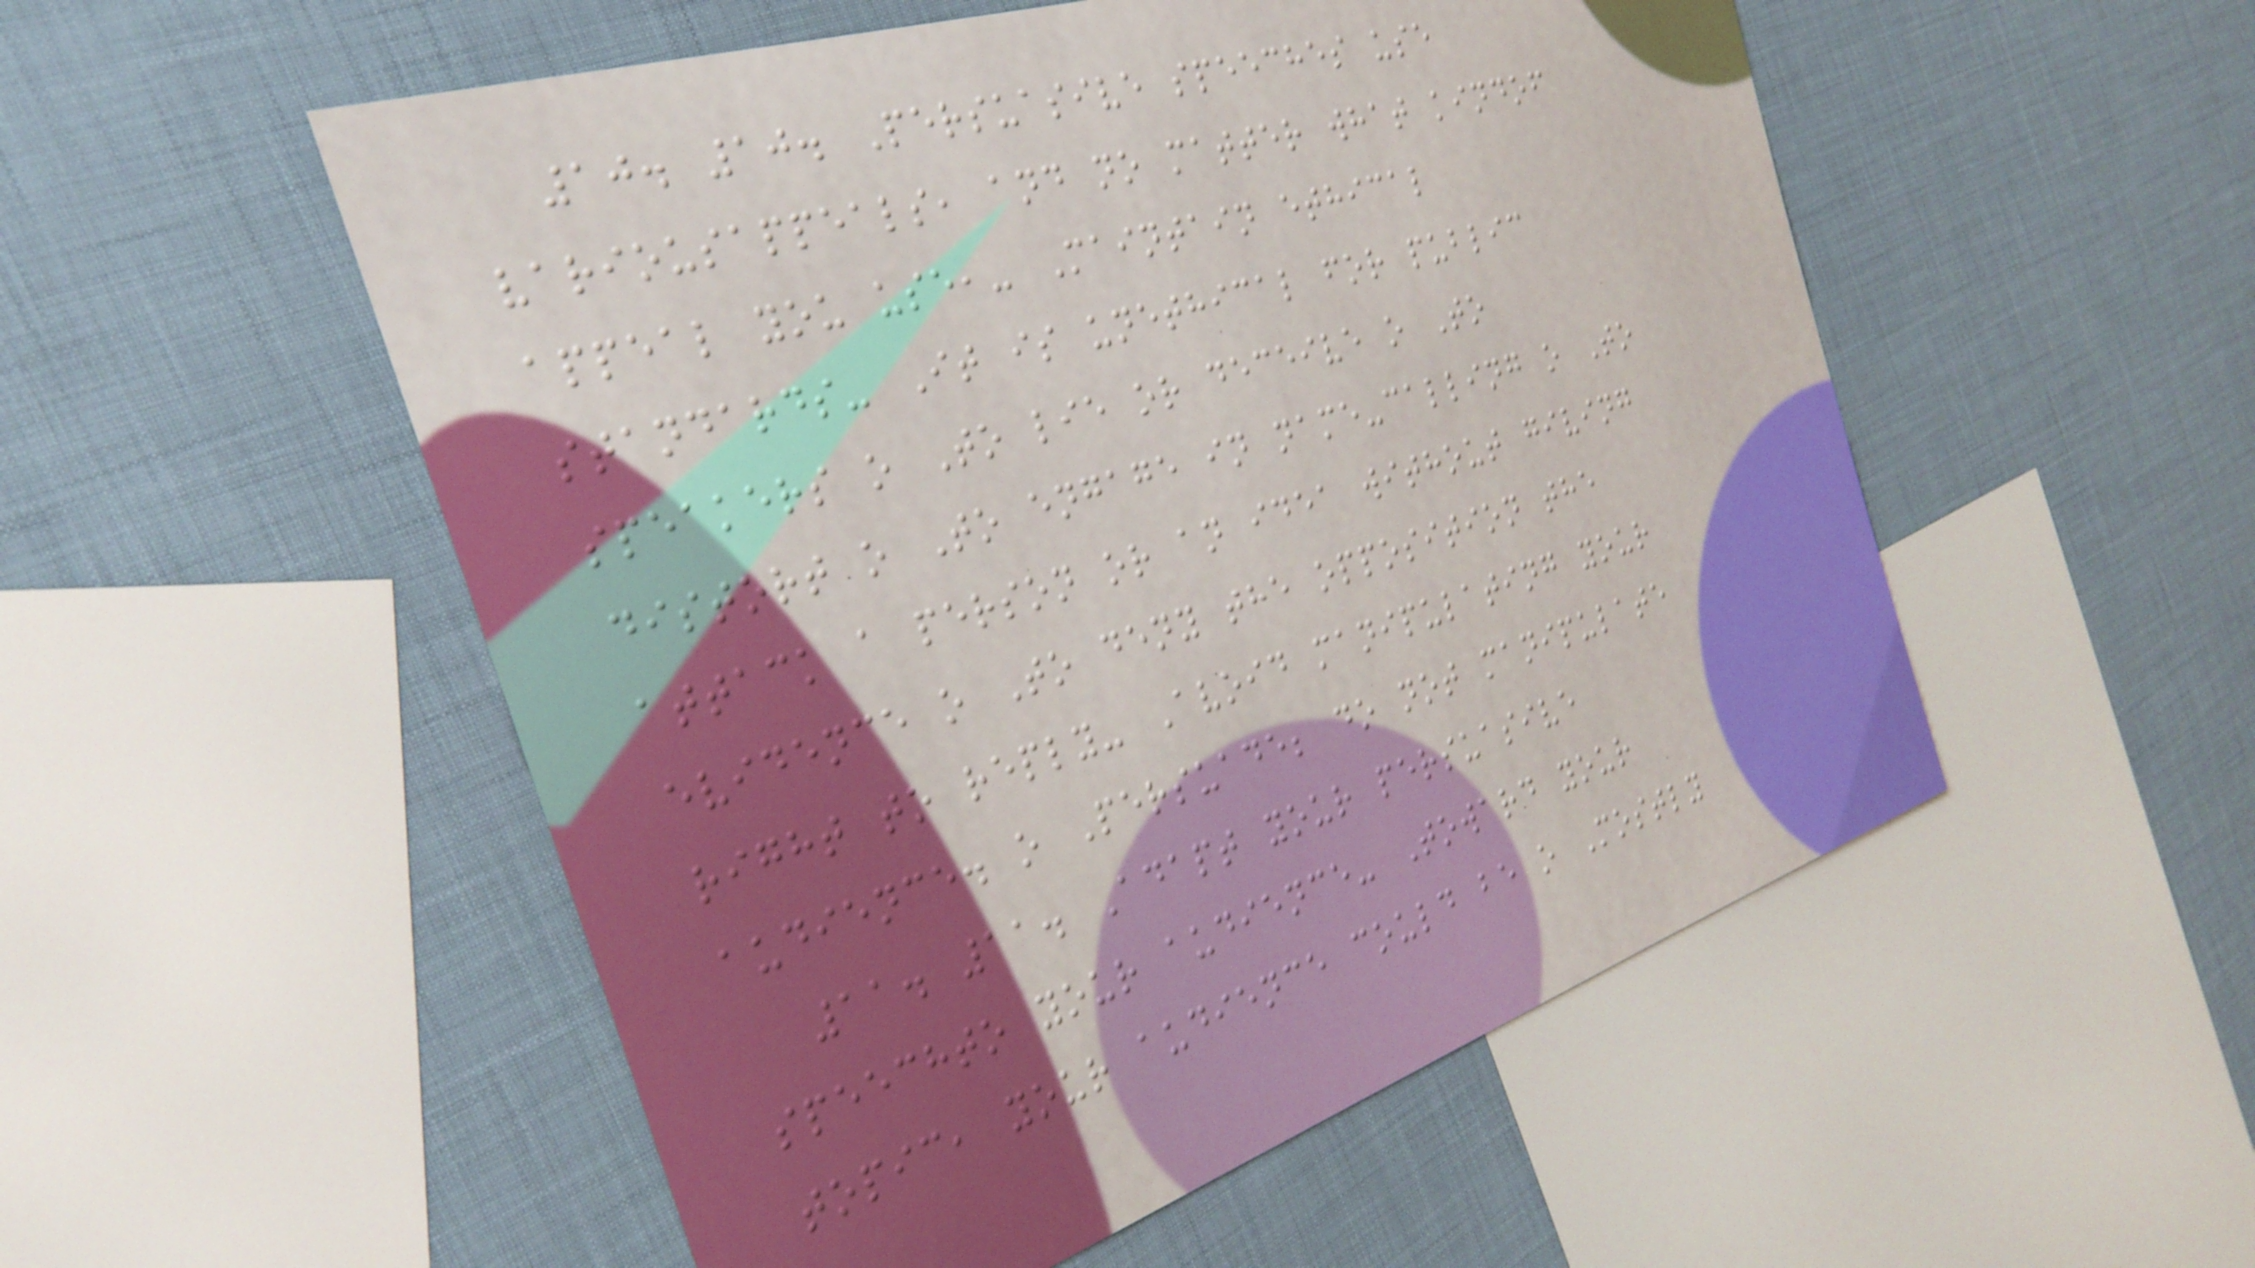10. 10. Persuasive speeches use
variousappeals, and no matter what kindof
appeal you use,- Maintain ethical
standards- It is unethical for public
speakers o To lie or deceive o To
distort o To engage in name-calling o To
attack a person or an idea without giving
evidence o To deny the opposition the
right to reply- Avoid manipulating your
audience. o Persuade; do not manipulate
11. 11. Adapt your persuasive
speechto your audience- Toward your
topic, your audience could be o Mostly
